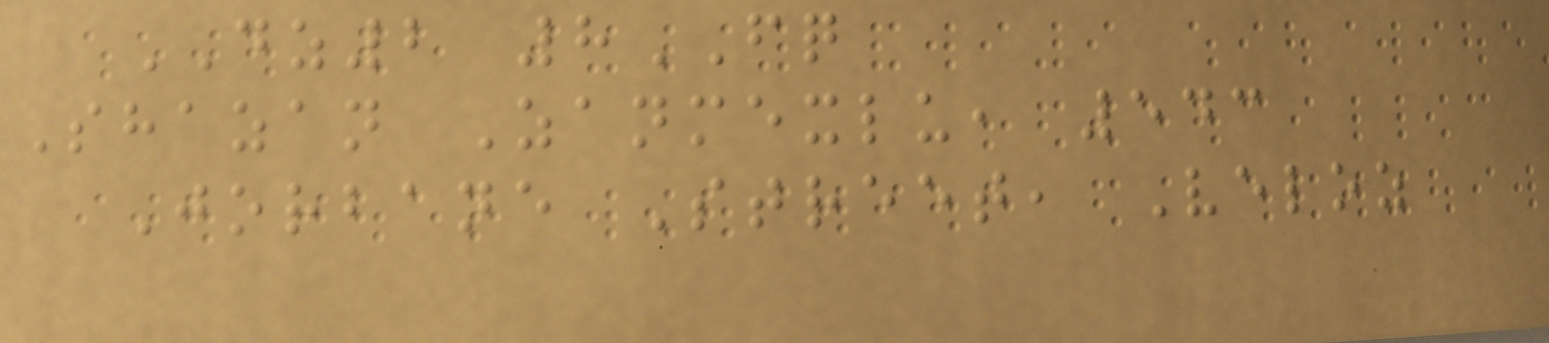DZ2 8FQ
Shazan Zanmexlu, 543
Jorbane Street, Veloz
